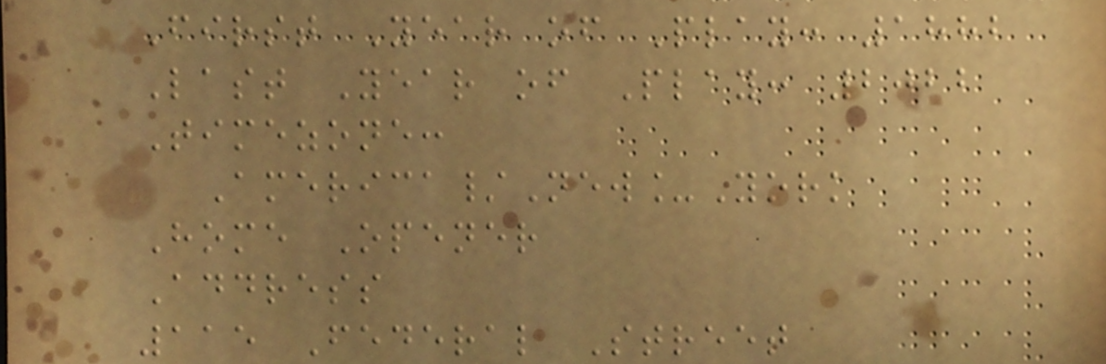First Year of Play: 1882
Last Year of Play: 2022
Timezone:
America/New_York
Home Opener
Address
115 Federal Street
